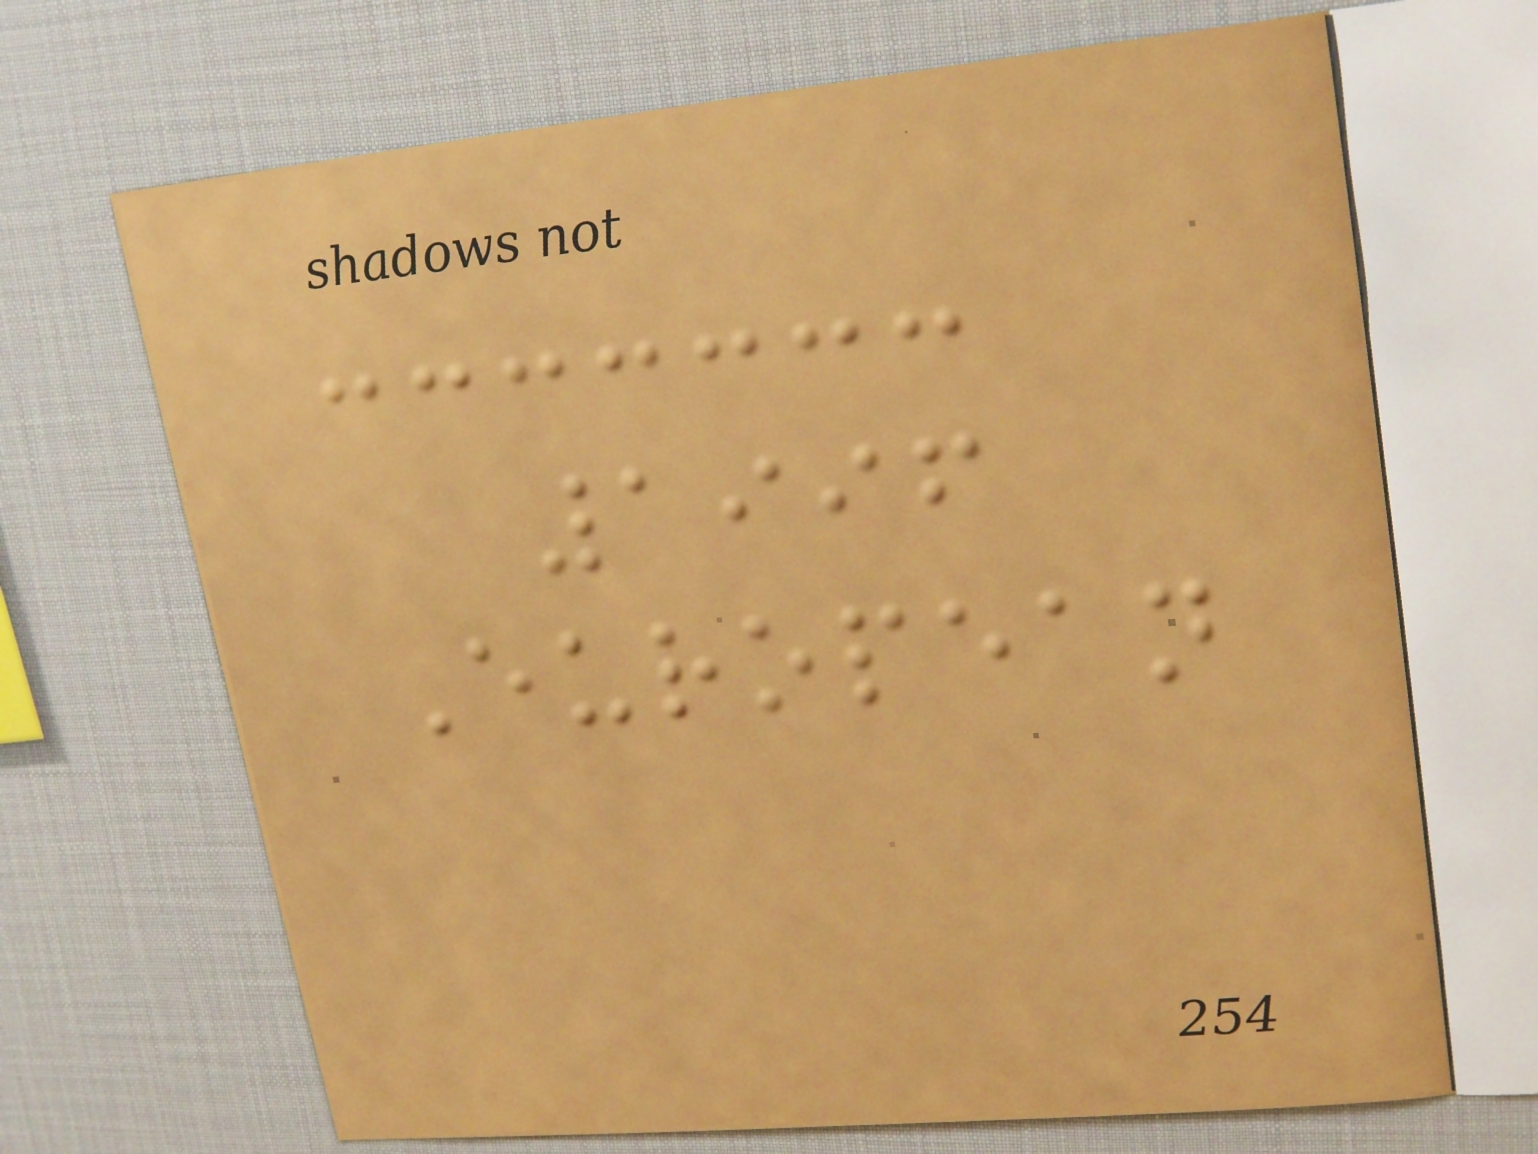1996
European
